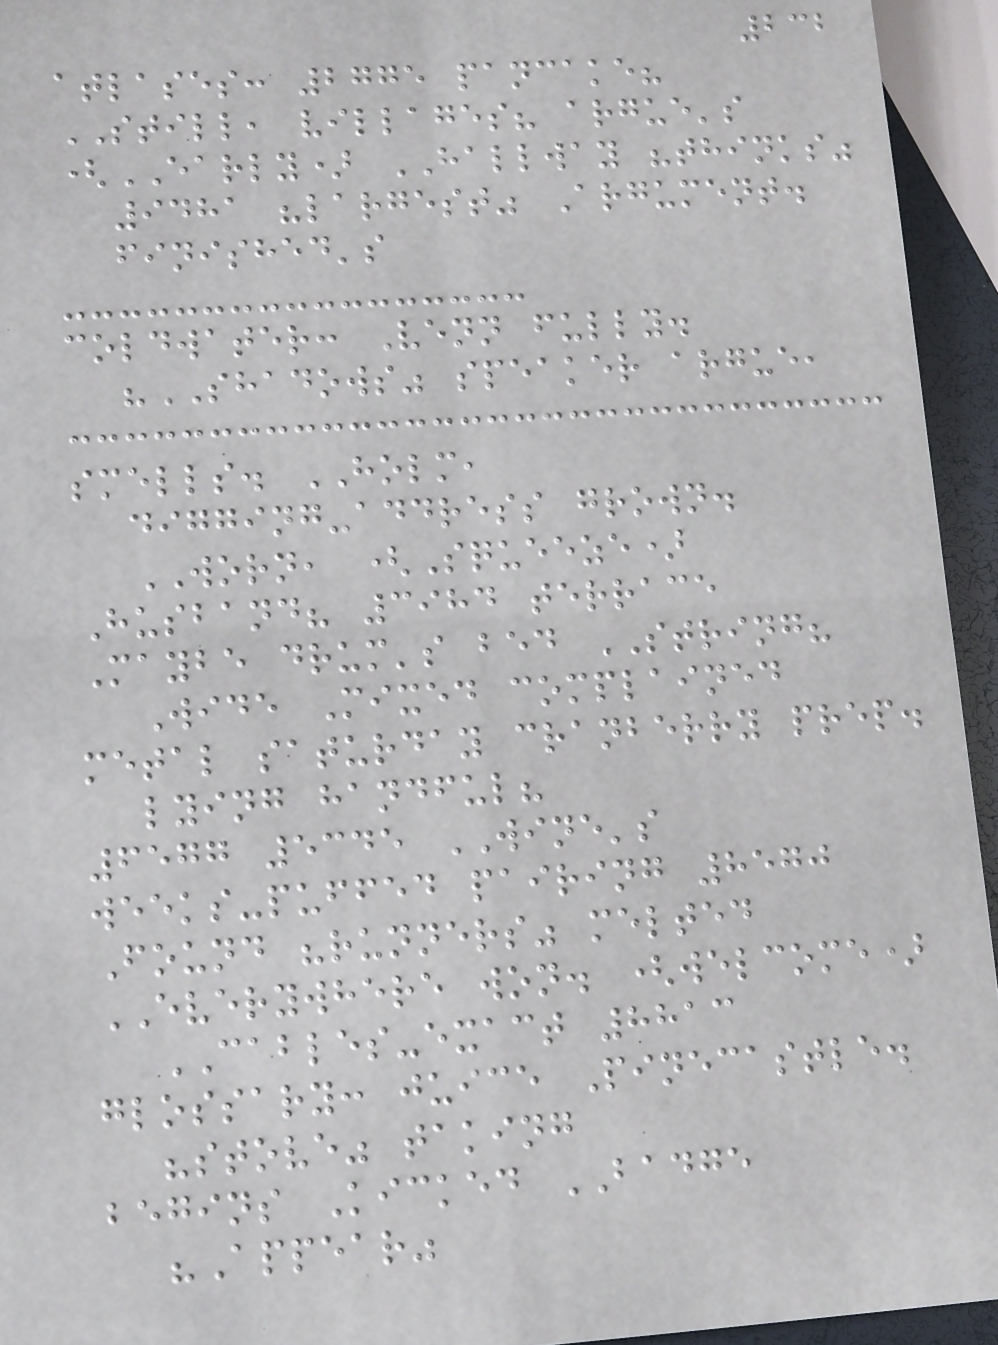232
atlases: 2775 pancake?
STILL, villages? argue's
(EARLY) HALLWAY "thinks"
9481 "largest" Argument.
finished's
coldwater: Venn fully.
"SHADOWS" speaker argue,
smells. HOLM,
digging-address grown.
WORN, (Squeeze)
Husband? 3984 terrace
Maybe drum's bed STRING?
Wide Mixed complained
metal saturday cranberry prep.
lying handful?
6577 5345 WINE's
weeks-puffed pairing 8570
Found "runners" melted
EVERYWHERE won. (welcome)
CABLES-exact 8813
glossary: juice Pinecastle.
"stove" taking
begins Kicked BADGE
"Appear"
